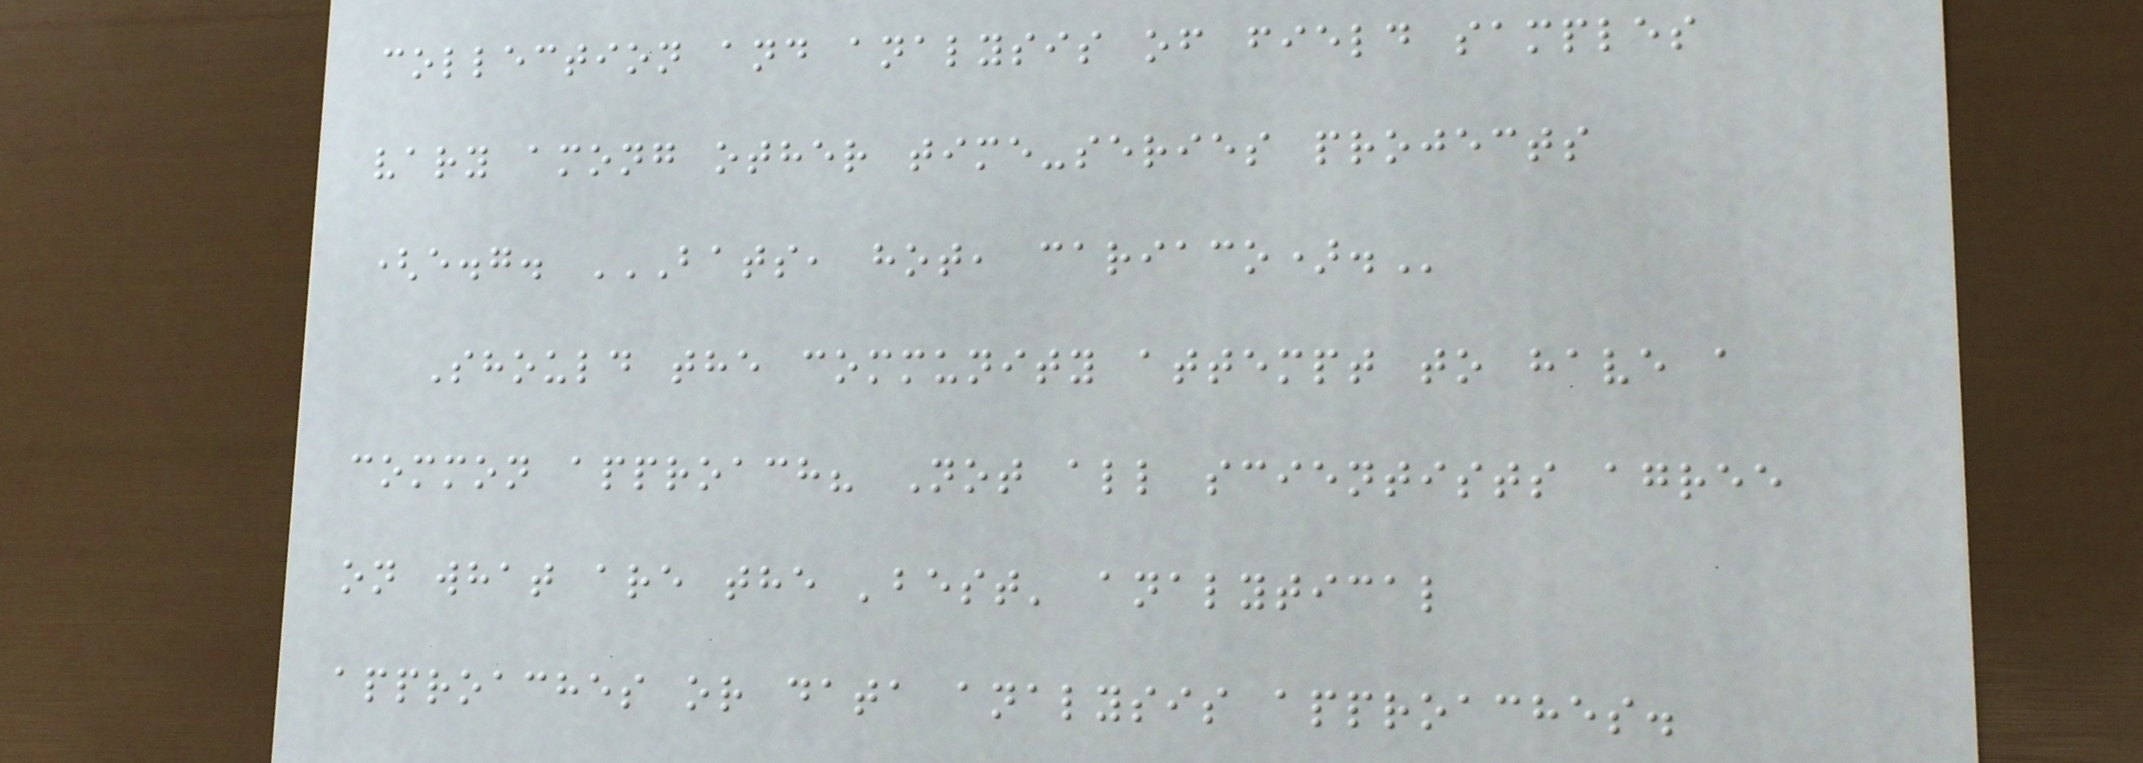collection and analysis of field samples
vary among other time-series projects
(e.g. BATS, HOT, CARIACO).
Should the community attempt to have a
common approach? Not all scientists agree
on what are the 'best' analytical
approaches or data analysis approaches.
